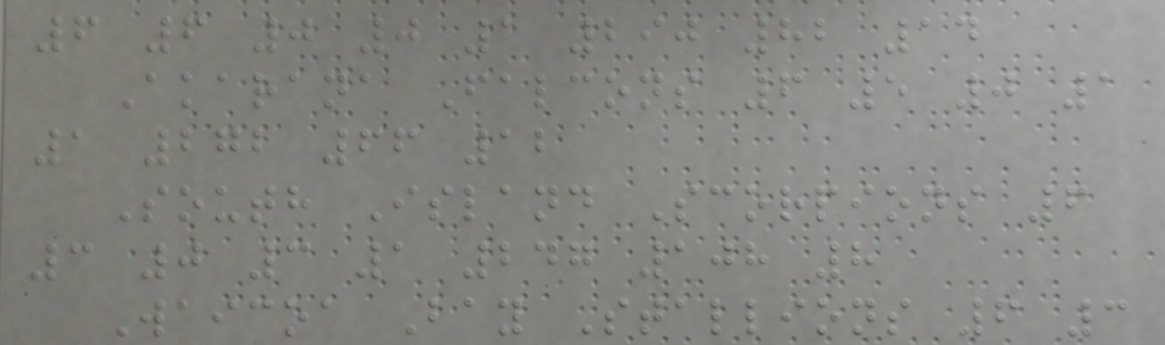6 6 0 0 1 290 82 14
Akarana Falcons 6 5 0 1
1 272 66 12
South Island Scorpions 6
3 0 3 1 247 108 8
Waicoa Bay Stallions 6 3
